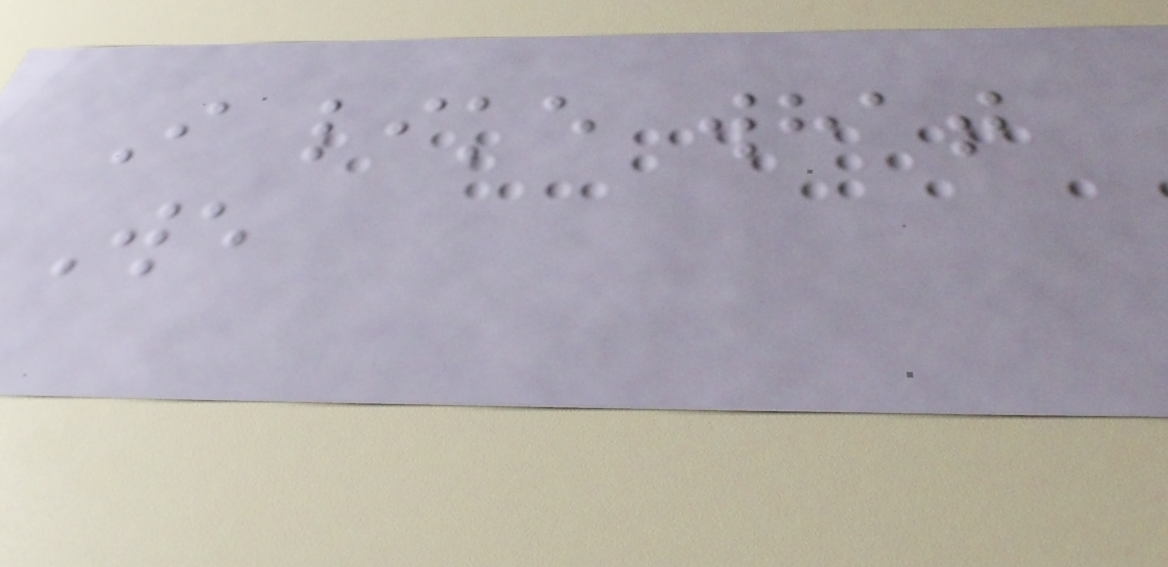I like what
We
